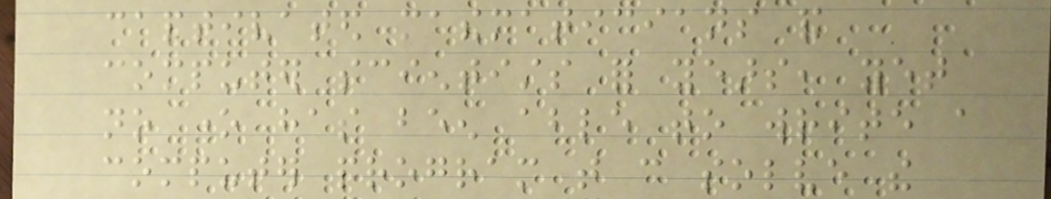captivated mathematicians and
computer scientists for years, yet
no one has been able to write a
computer program that can solve the
